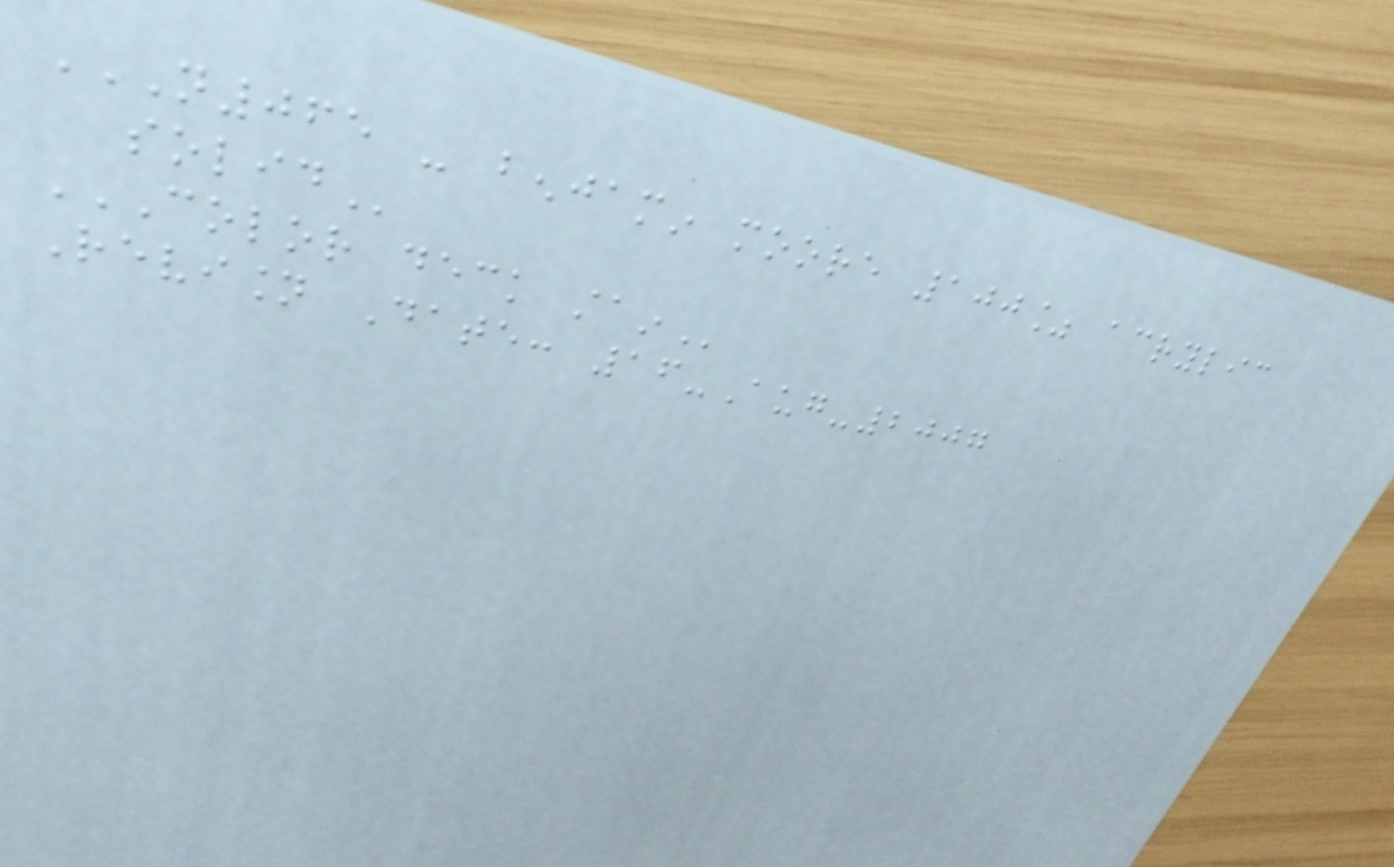N065 - BENJAMIN MOORE 100% ACRYLIC
SOLID
COLOR DECK STAIN
Revision Date: 16-Aug-2007
